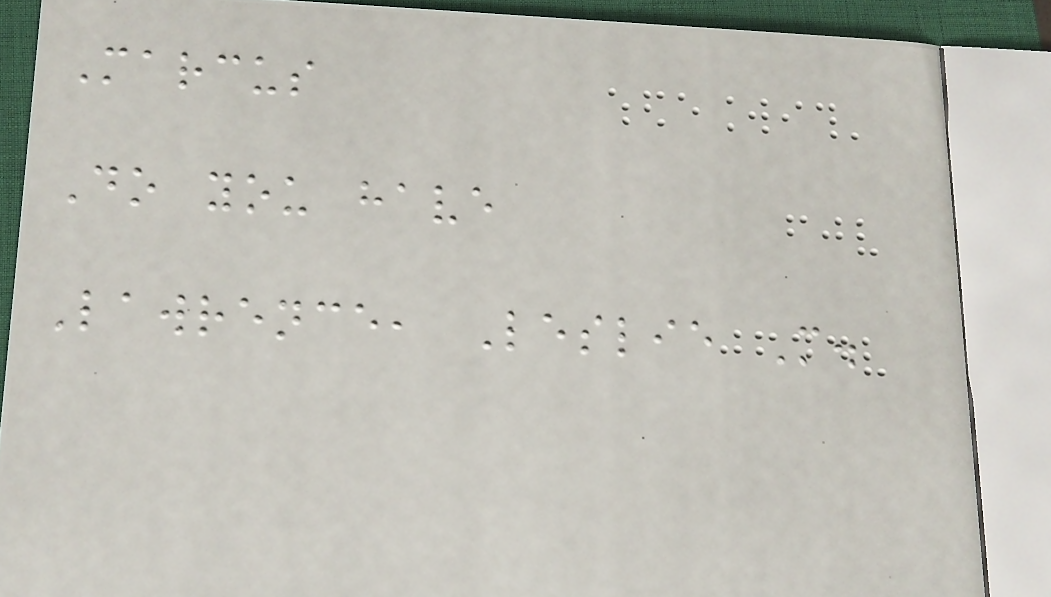Marcus
Do you have
Lawrence, Leslie M.
